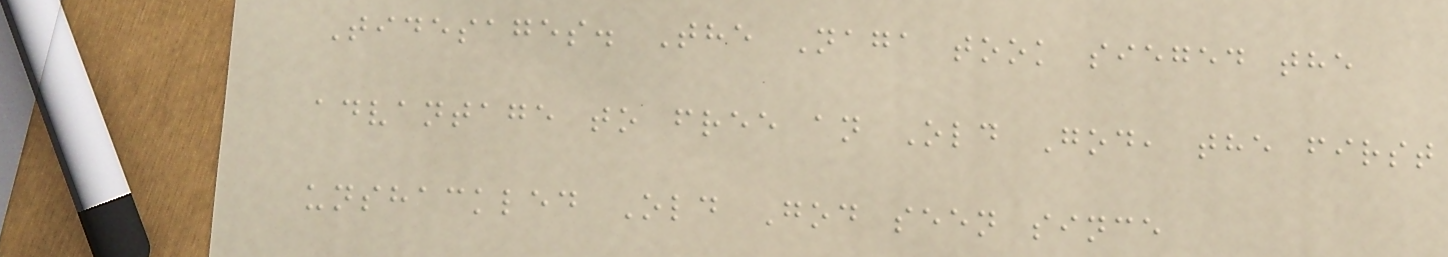Tidesages. The Naga took sieged the
advantage to free an Old God, the first
unshackled Old God seen since
